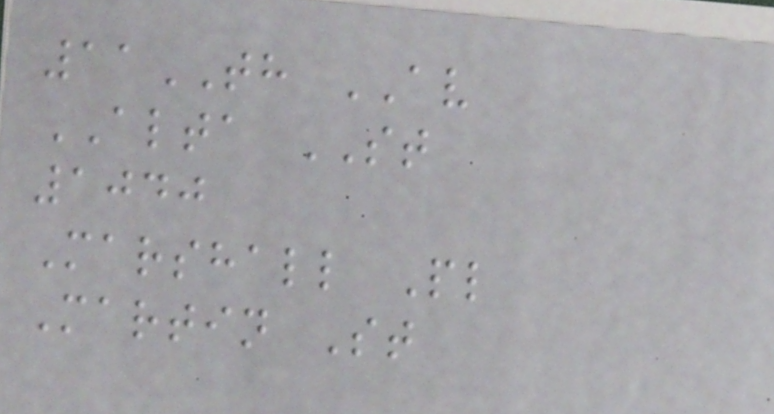11TH AV
ALTA ST
1040
Marshall Pl
Martin St
